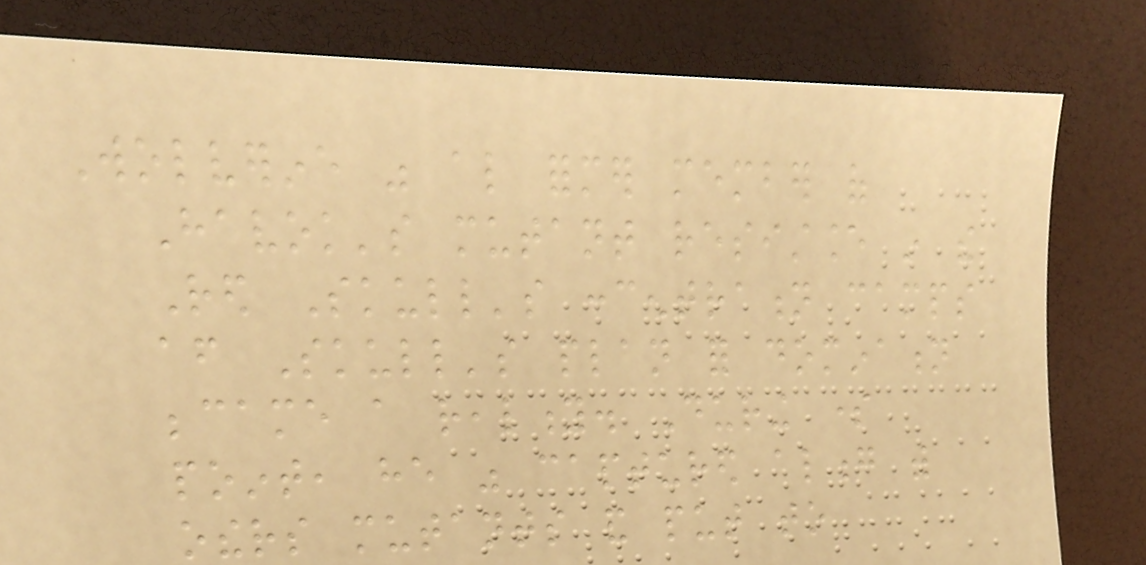Wolverine was also former member of
Havok's mutant resistance in the
Red Skull's concentration camps
after Skull's plan for domination
became a reality. During some
point, he was captured along with
others mutants and put to
